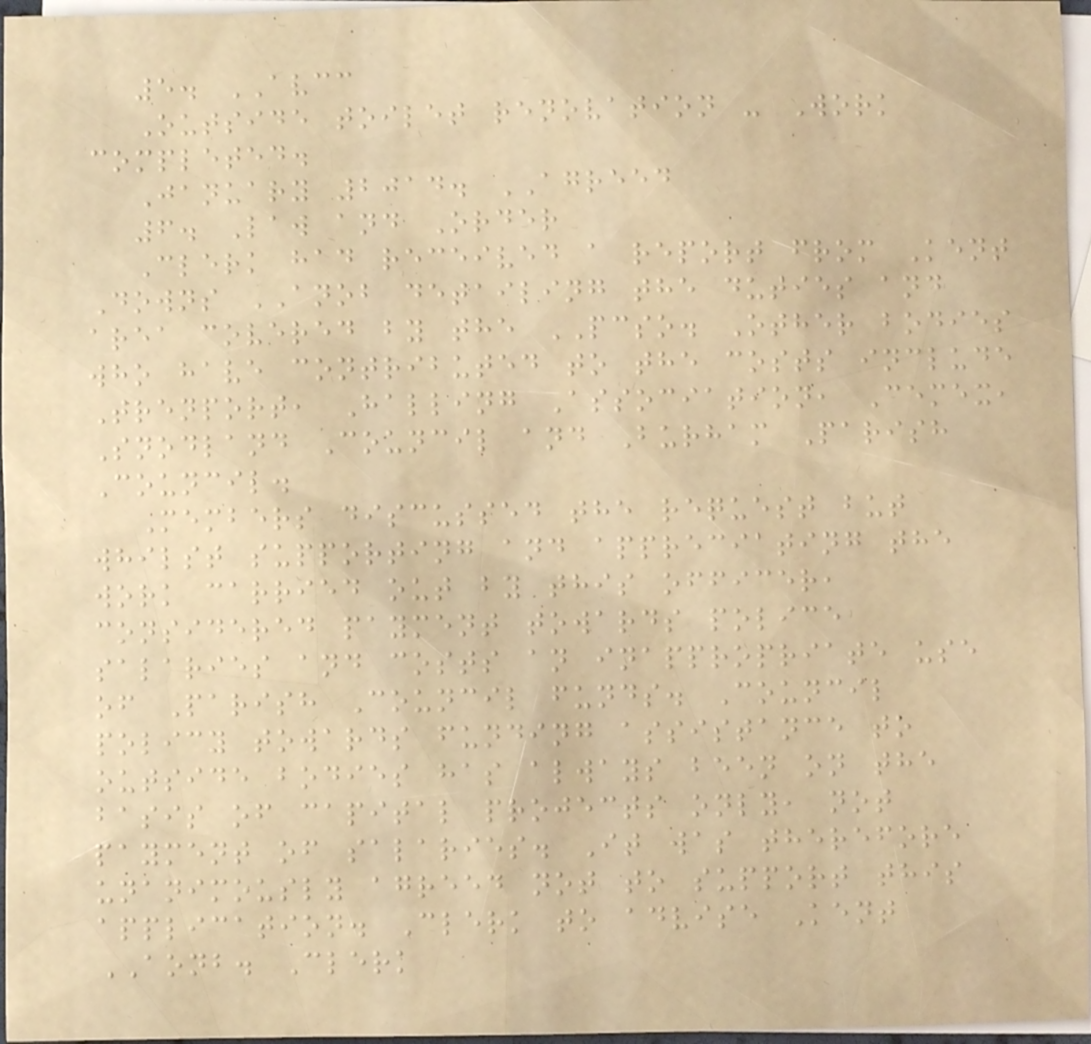5. AVCC
Outside toilet renovation - Work
completed.
January 2014. AGREED
6. Law and Order
Clerk had received a report from Kent
Downs ANOB detailing the duties and
area covered by the PCSO. Other bodies
who have contributed to the costs include
Trenport, Halling Association, Cemex,
Snodland Council and Burham Parish
Council.
Members discussed the request but
whilst supporting and appreciating the
work carried out by this officer,
considered payment towards police
salaries and costs an inappropriate use
of Parish Council funds. Council
policy towards funding assistance to
outside bodies has always been on the
basis of capital projects only, not
payment of salaries. It was therefore
unanimously agreed not to support this
application. Clerk to advise Kent
AONB. Clerk
